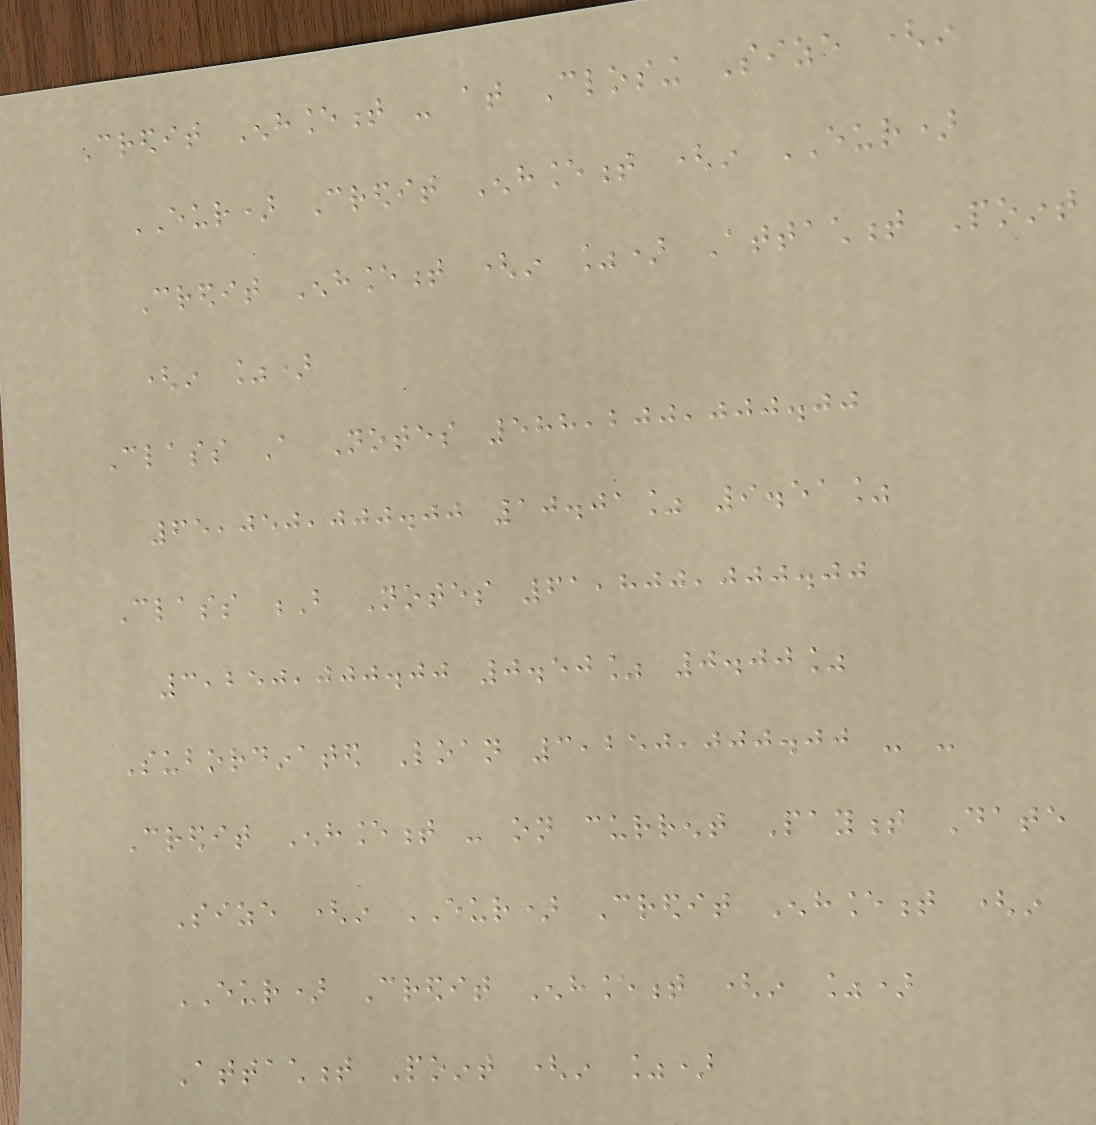Credit Enhancement - at Closing Size (in
EUR) Credit Enhancement (in EUR)
Credit Enhancement (in %) Attachment Point
(in %)
Class A Notes 588,200,000.00
65,050,000.00 10.01% 9.51%
Class B Notes 61,800,000.00
3,250,000.00 0.50% 0.00%
Subordinated Loan 3,250,000.00 - -
Credit Enhancement - on current Payment Date
Size (in EUR) Credit Enhancement (in
EUR) Credit Enhancement (in %)
Attachment Point (in %)
